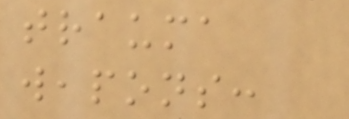trauma
weapons:
